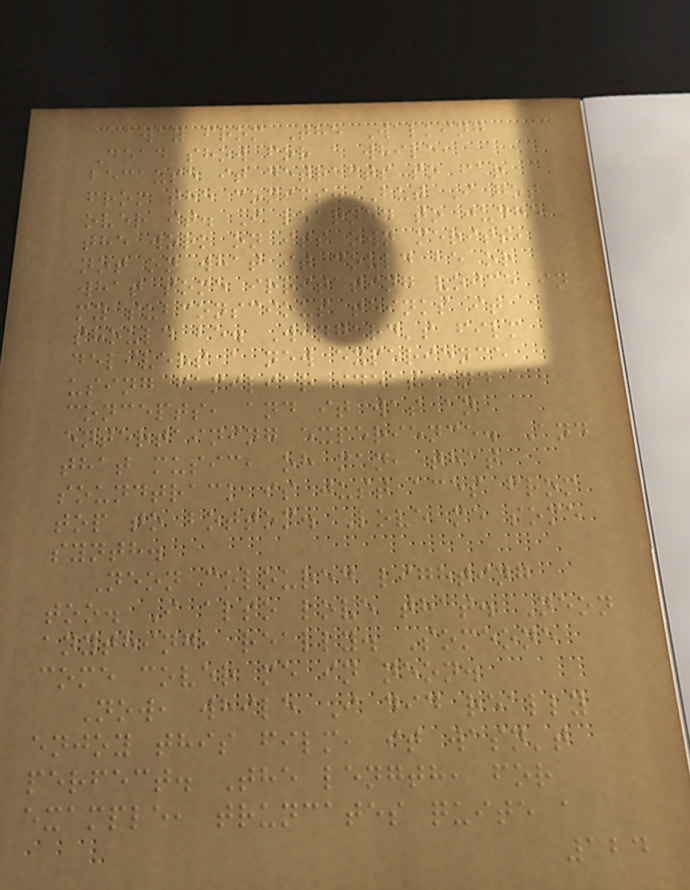away from The Walking
Dead show for a while,
because it detracts so far
from the comics. But I got
over it. I learned to judge
the work on its own merits,
not on what it could be or
what some irritating voice in
my subconscious thinks it
should be. Wingard's film
delivers a new experience
using familiar ideas and
concepts, and it was an
entertaining experience. And
that music, oh man, that
soundtrack is just aces from
top to bottom. Love me some
synth.
Neon coloured lighting
too. I also love that. Neon
anything, really. Someone
come cover me in neon.
Now, while I did really
enjoy this film, it wasn't
perfect. The length, for
example, truncates quite a
124
